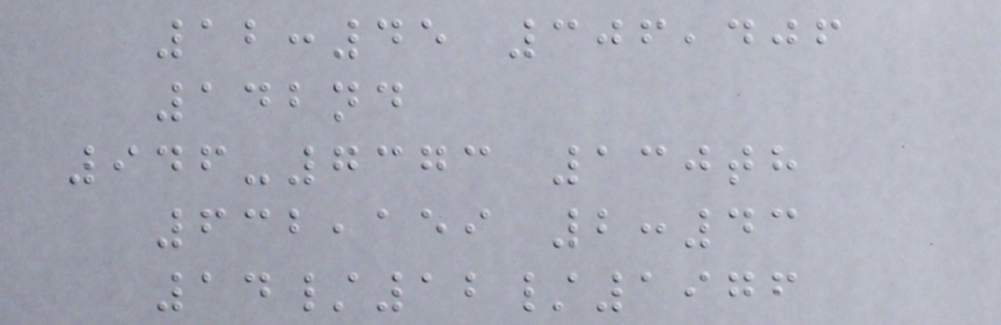12:45 306,406
142nd
946-7373 130th
632,159 2:43
14/12/1976
